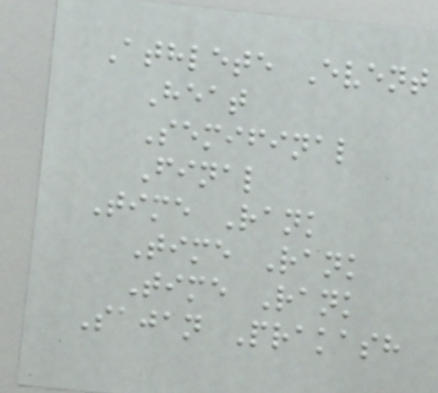Athlete Event
Heat
Semifinal
Final
Time Rank
Time Rank
Time Rank
Sajan Prakash
